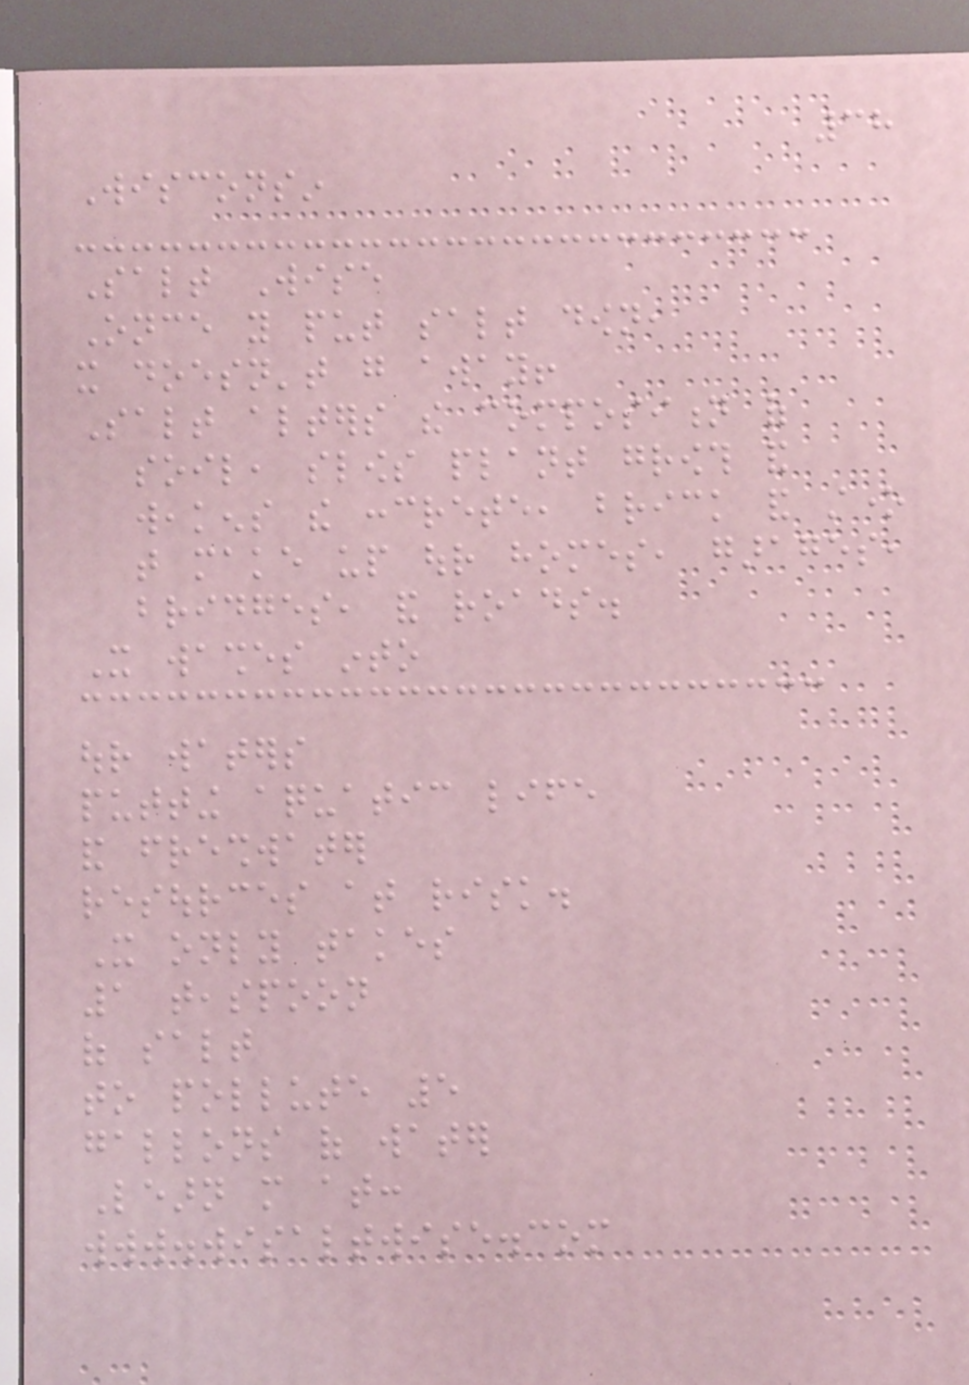38
Wisconsin
Salt Wise
Once you put salt down,
it doesn't go away!
Salt alters the composition of
soil, slows plant growth and
weakens the concrete, brick and stone
that make up our homes, garages,
bridges, and roads.
It washes into
our waters
putting aquatic life
and freshwater
resources at risk.
It only takes
1 teaspoon
of salt
to pollute 5
gallons of water
Learn more at:
www.wisaltwise.com
